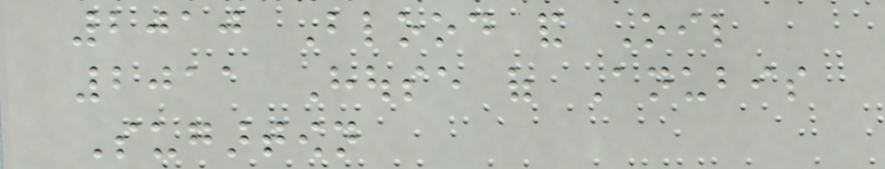2010 Blood and Oil
2011 House of Anubis
Sugartown
